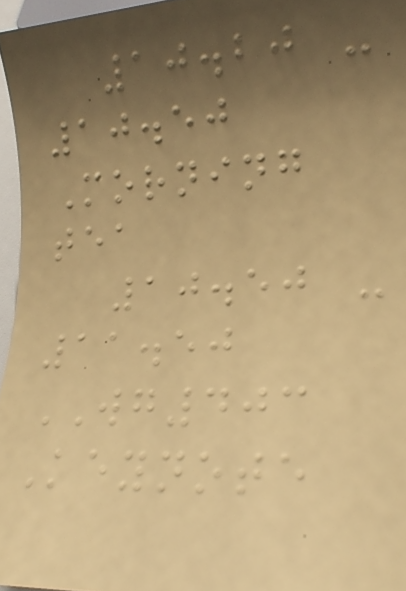10.20 -
10.50
Morning
tea
10.50 -
11.50
WG403
Keynote
